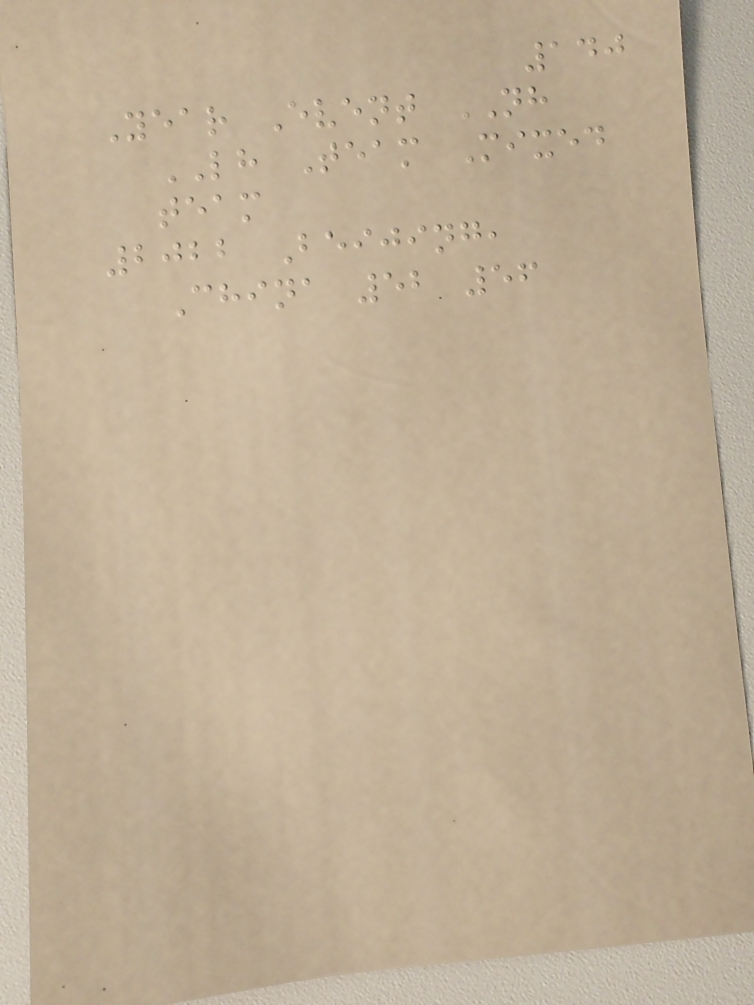140
Year Event NH
LH Team Mixed
team
2022 Beijing,
China 52 56
